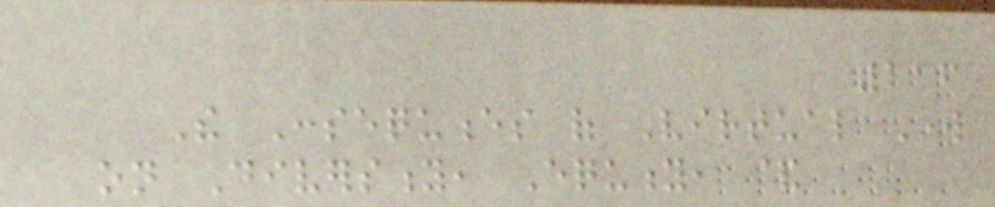116
The Consequences of Virtual Work
on Diversity, Equity, &
